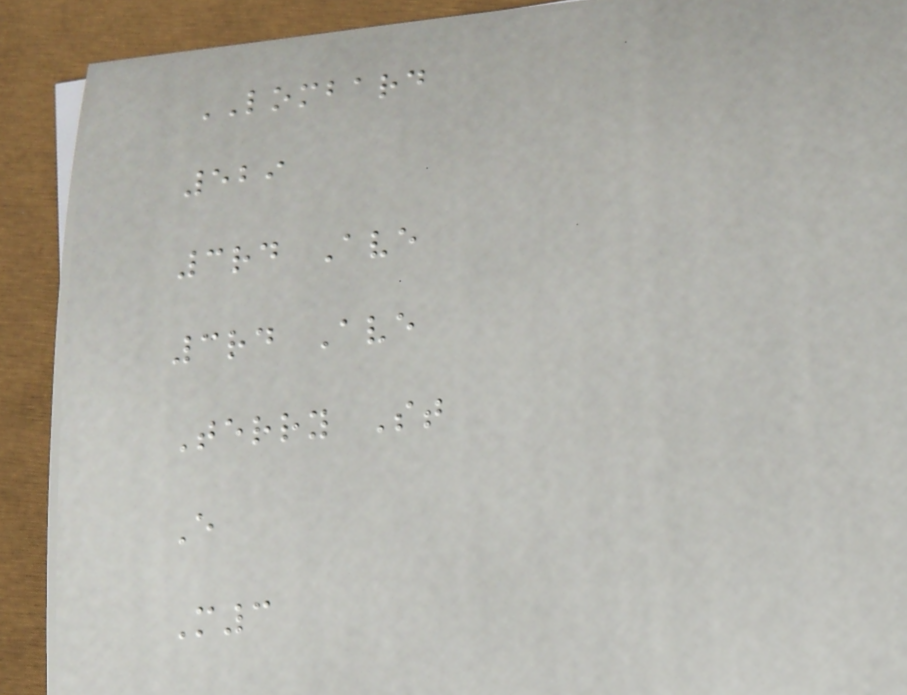LOMBARD
529
3rd Ave
3rd Ave
Terry St
E
M3
